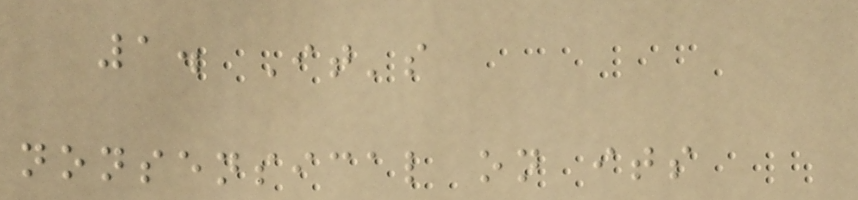1. It's
nonsensical on its
